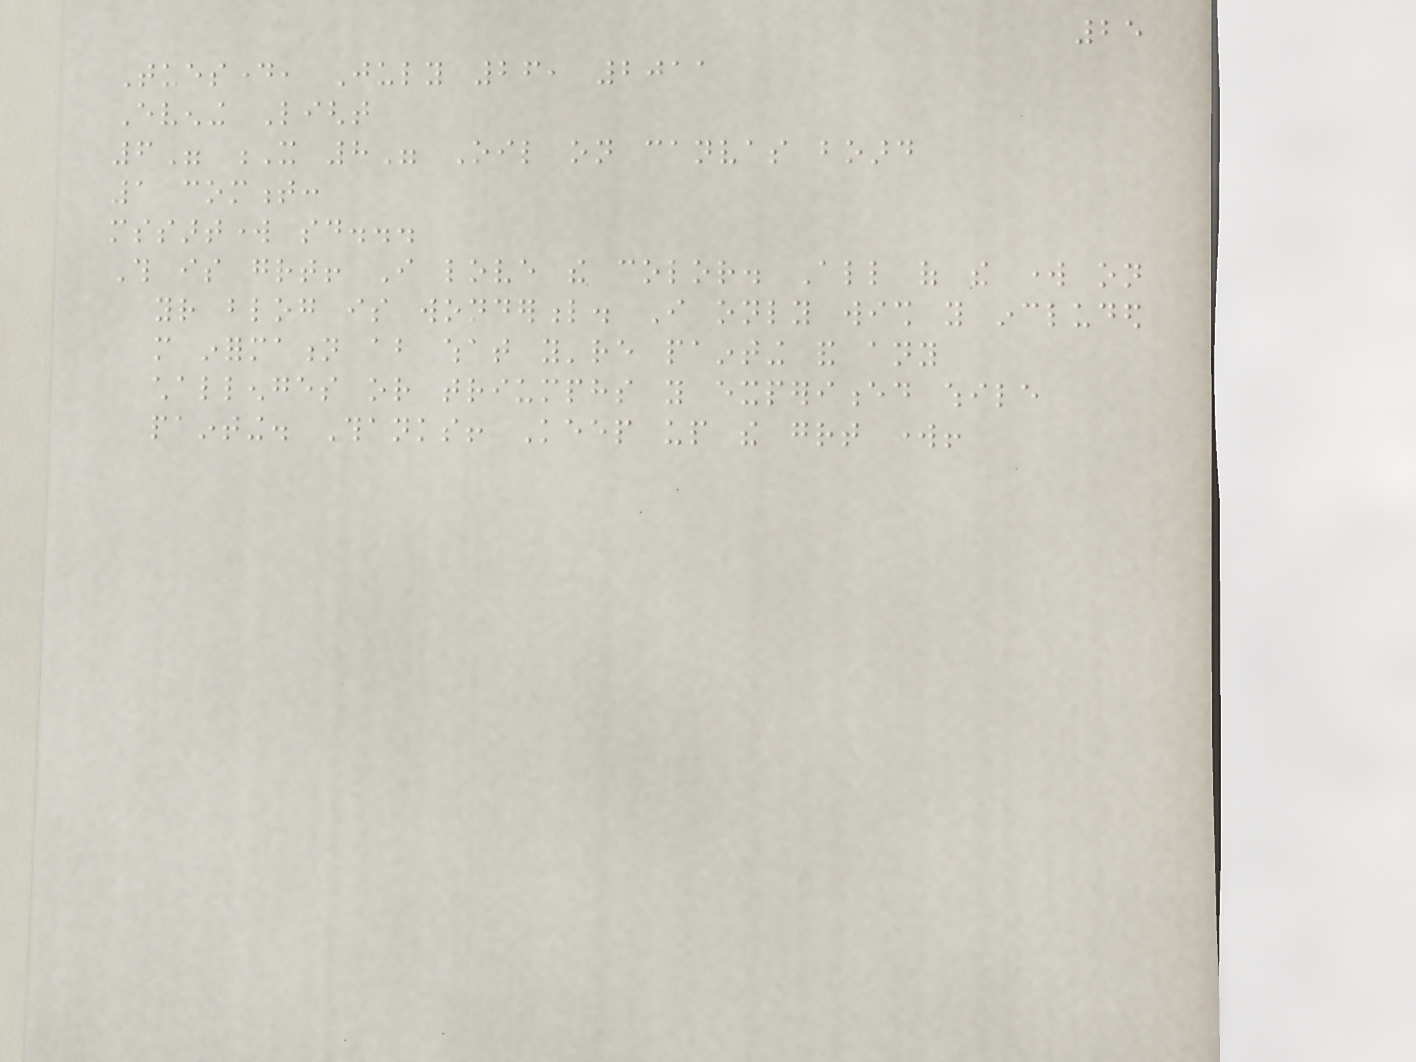25
Tuesday, July 26, 2011
Evening Light
6" X 8" Oil on canvas board
1 comment:
mssartwork said...
This is great! I love the color. All of the work on
your blog is wonderful. I only wish you included
more information about what you're painting and any
challenges or triumphs you experienced while
painting. Thanks! Keep up the great work!
